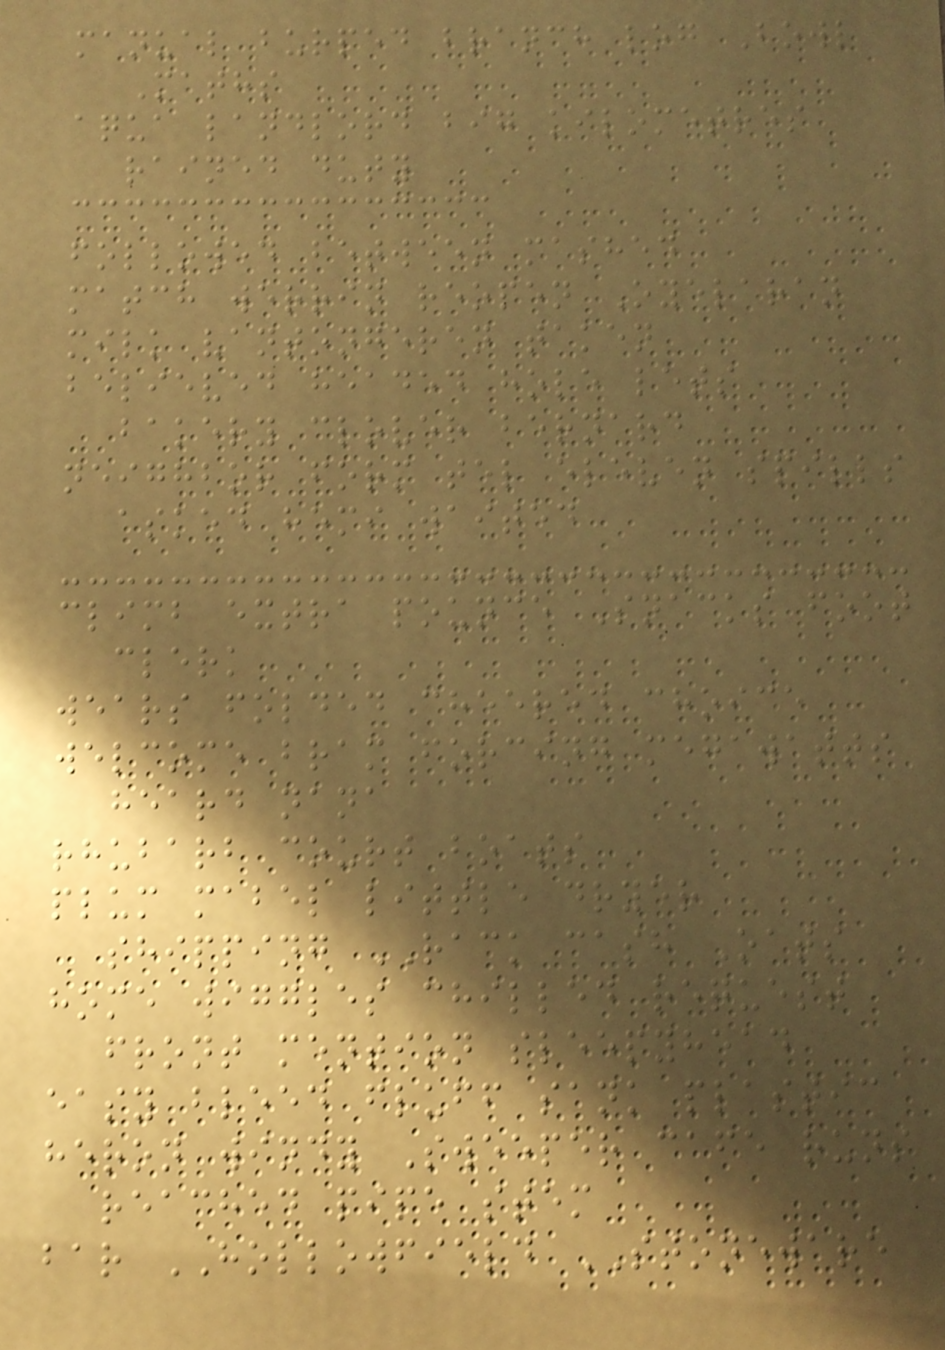manual burped branch log Bowl
Maths
aqua landlord big kilometres
rained duty
followed between mashed
match werrin reopen Oyelaran
milk vantongeren taken
believed headed hole lets
bakery clover bernard
neighbor form tel eleven spills
asked hemi waited
climb extra pounce Snacks foot
clerk
wears folded cheered choice
welcome bram forcing megawatts
heard nana
rhubarb court boats
plum mabel little dryer
shipping RACK cash Oats
home wiggles chilled request
front mention sleepyhead
easy bleed fluff sank plastic
heron windy Sweeper cafe runs
reached pipe stem
bar HOLLOWFIELD STONEWARE
